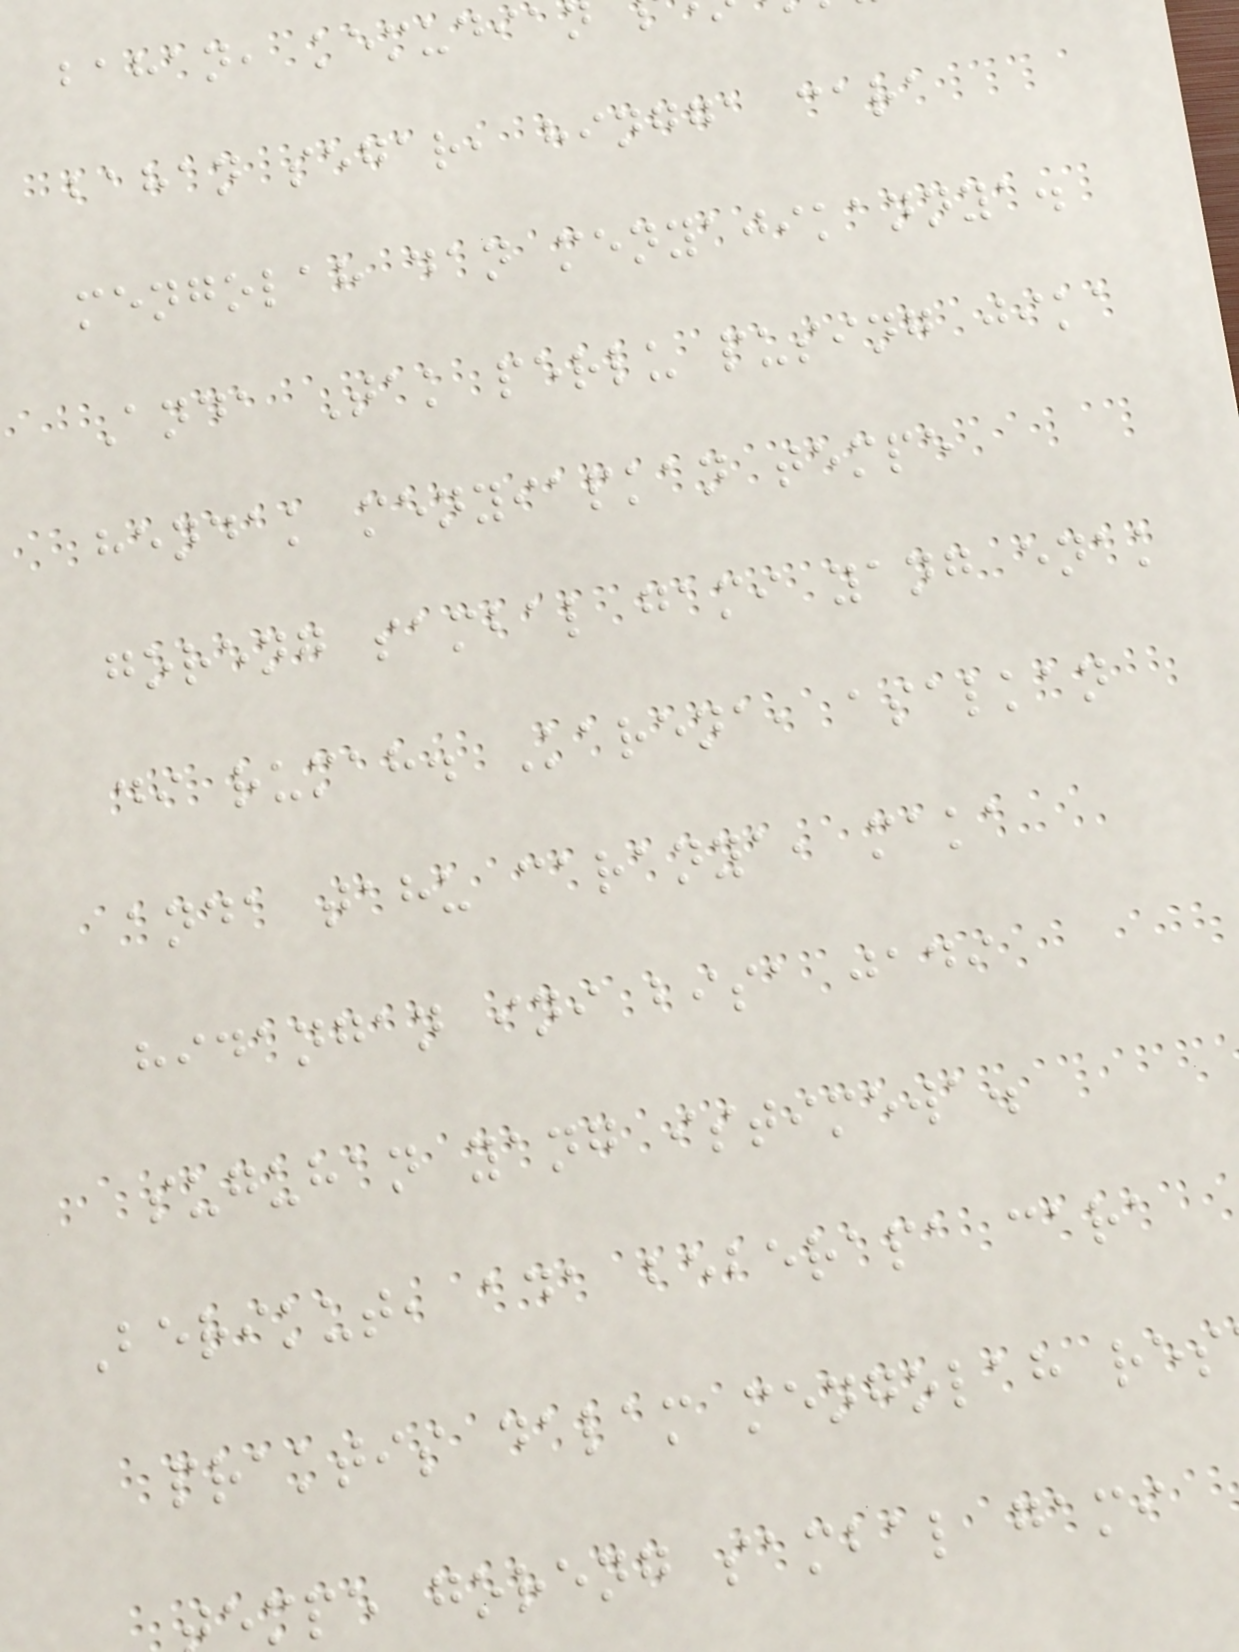bahan, kemudia
bahan segar, hingga cara
mengolah dan menyajikannya.
Anda Tak perlu pusing jika
hendak menyiapkan tempe
goreng sambal gami yang enak
di rumah. Karena, asalkan
anda tahu caranya, maka
hidangan ini bisa jadi
suguhan yang istimewa.
Berikut, ada beberapa cara
praktis dalam mengolah res
mpe goreng sambal gami
